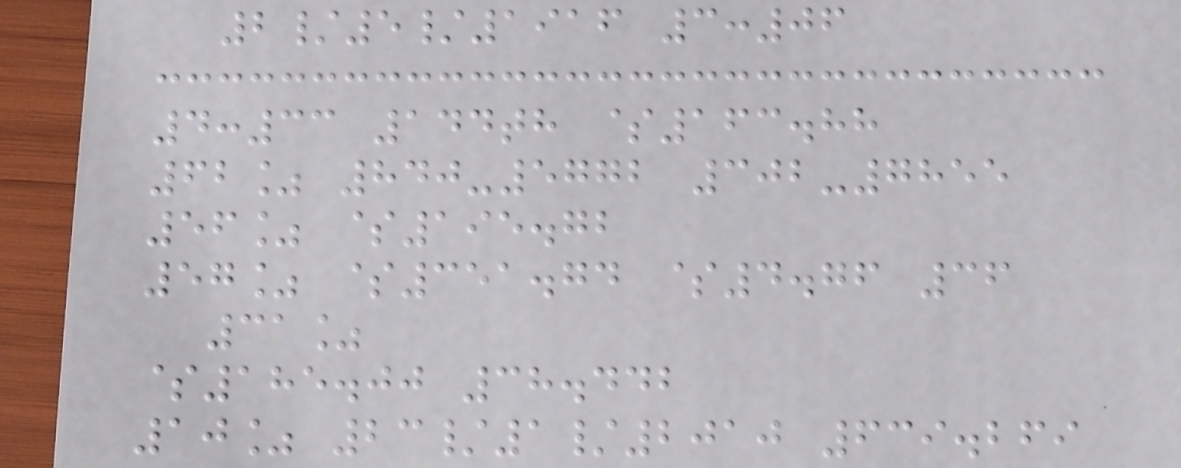2/5/1916 3:06
4:33 144th $163.88
62% 840-5772 302-7855
56% $195.72
57% $351.74 $4.76 36
31%
$185.00 38.442
10% 23/1/2010 639.269
